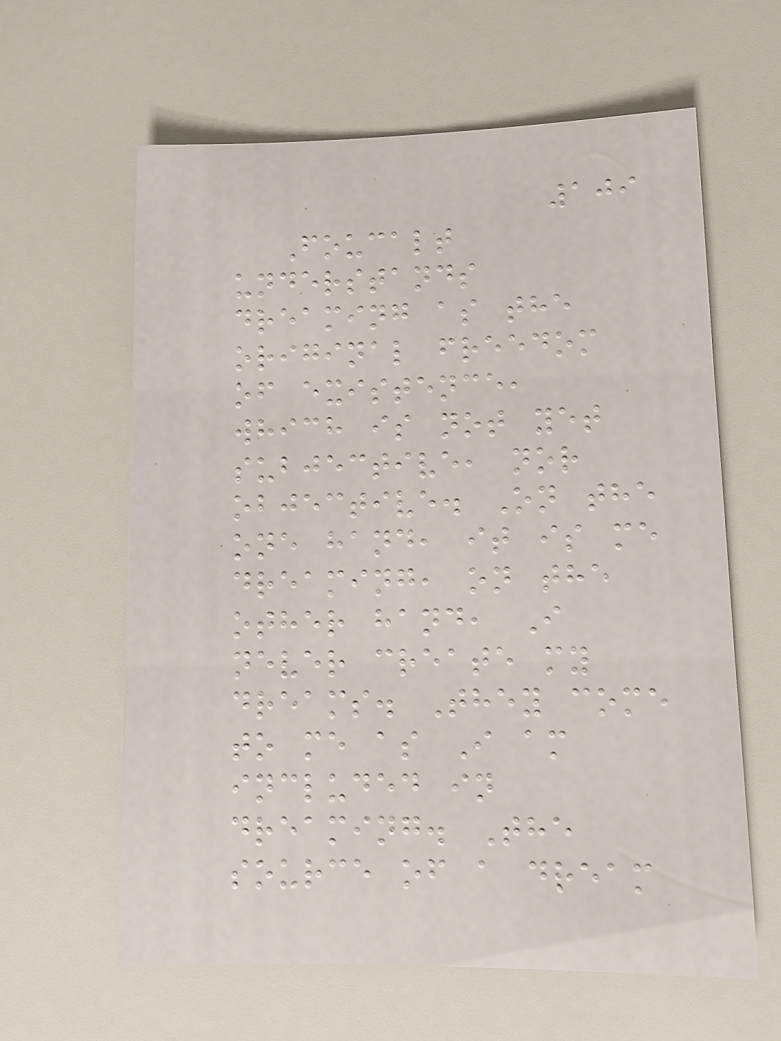109
Foucalt
understands
dreaming as the
original freedom
of existence,
which is not yet
subjective, nor
objective. On the
one hand, it is me
dreaming, on the
other hand, I
never create my
dreams. They come
to me as I am
included in
dreaming. The
source of a dream
